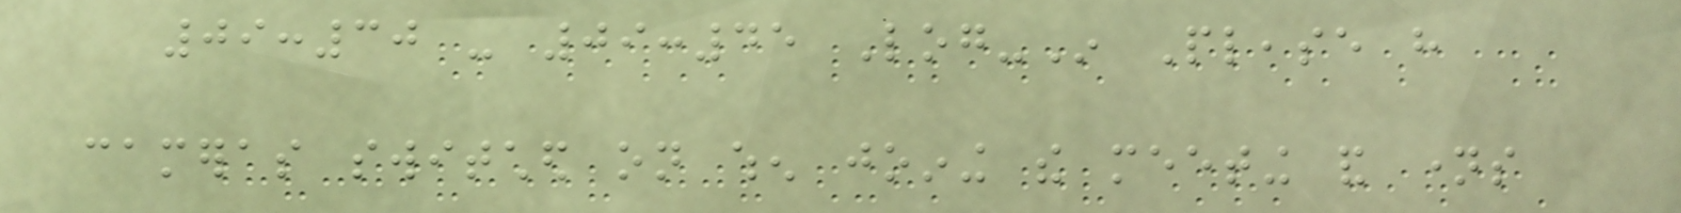09:30 - 09:45 Log-In Please have
cameras switched on when joining the meeting and names
